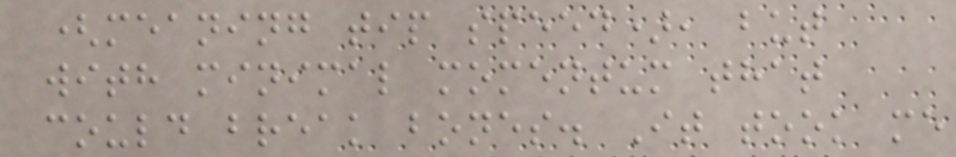(meaning tip speed), but
with minimal momentum that
could break bones. It took me
